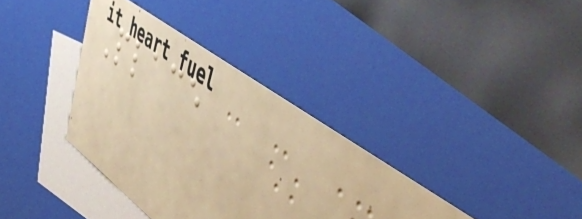Place
